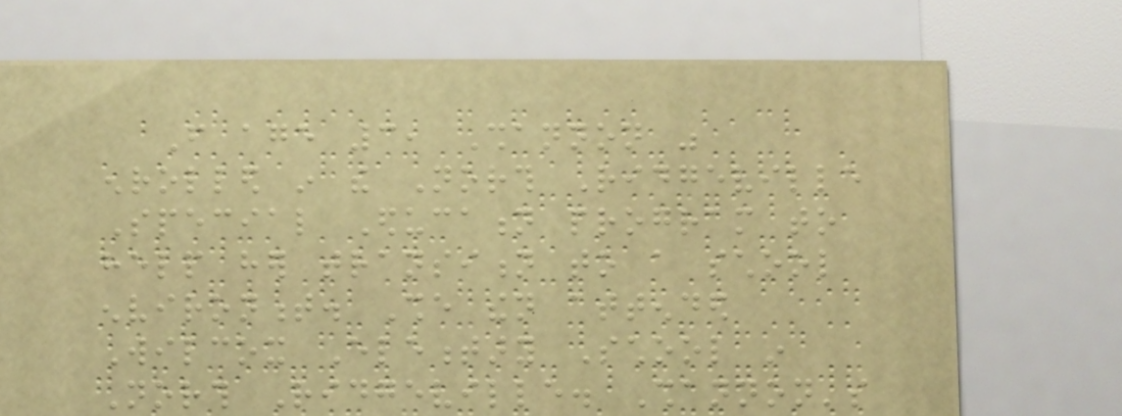From age 3, Shannon was
enrolled in the North Ridgeville
Special Education program to
help her transition to a school
environment. She then attended
Wilcox Elementary School in
North Ridgeville. Shannon's
